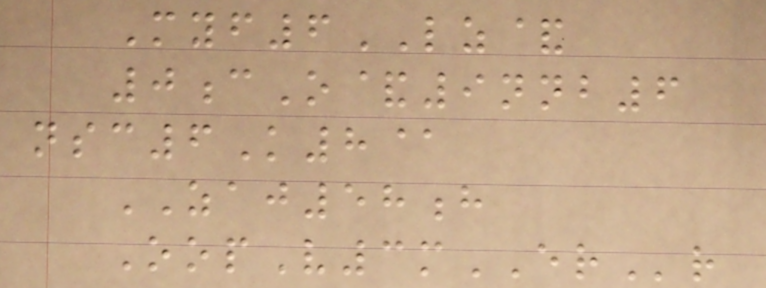Myf6LZ&
0cO&9nnb6
nsc6K8@
ZAJ58h
OopV3mERr
